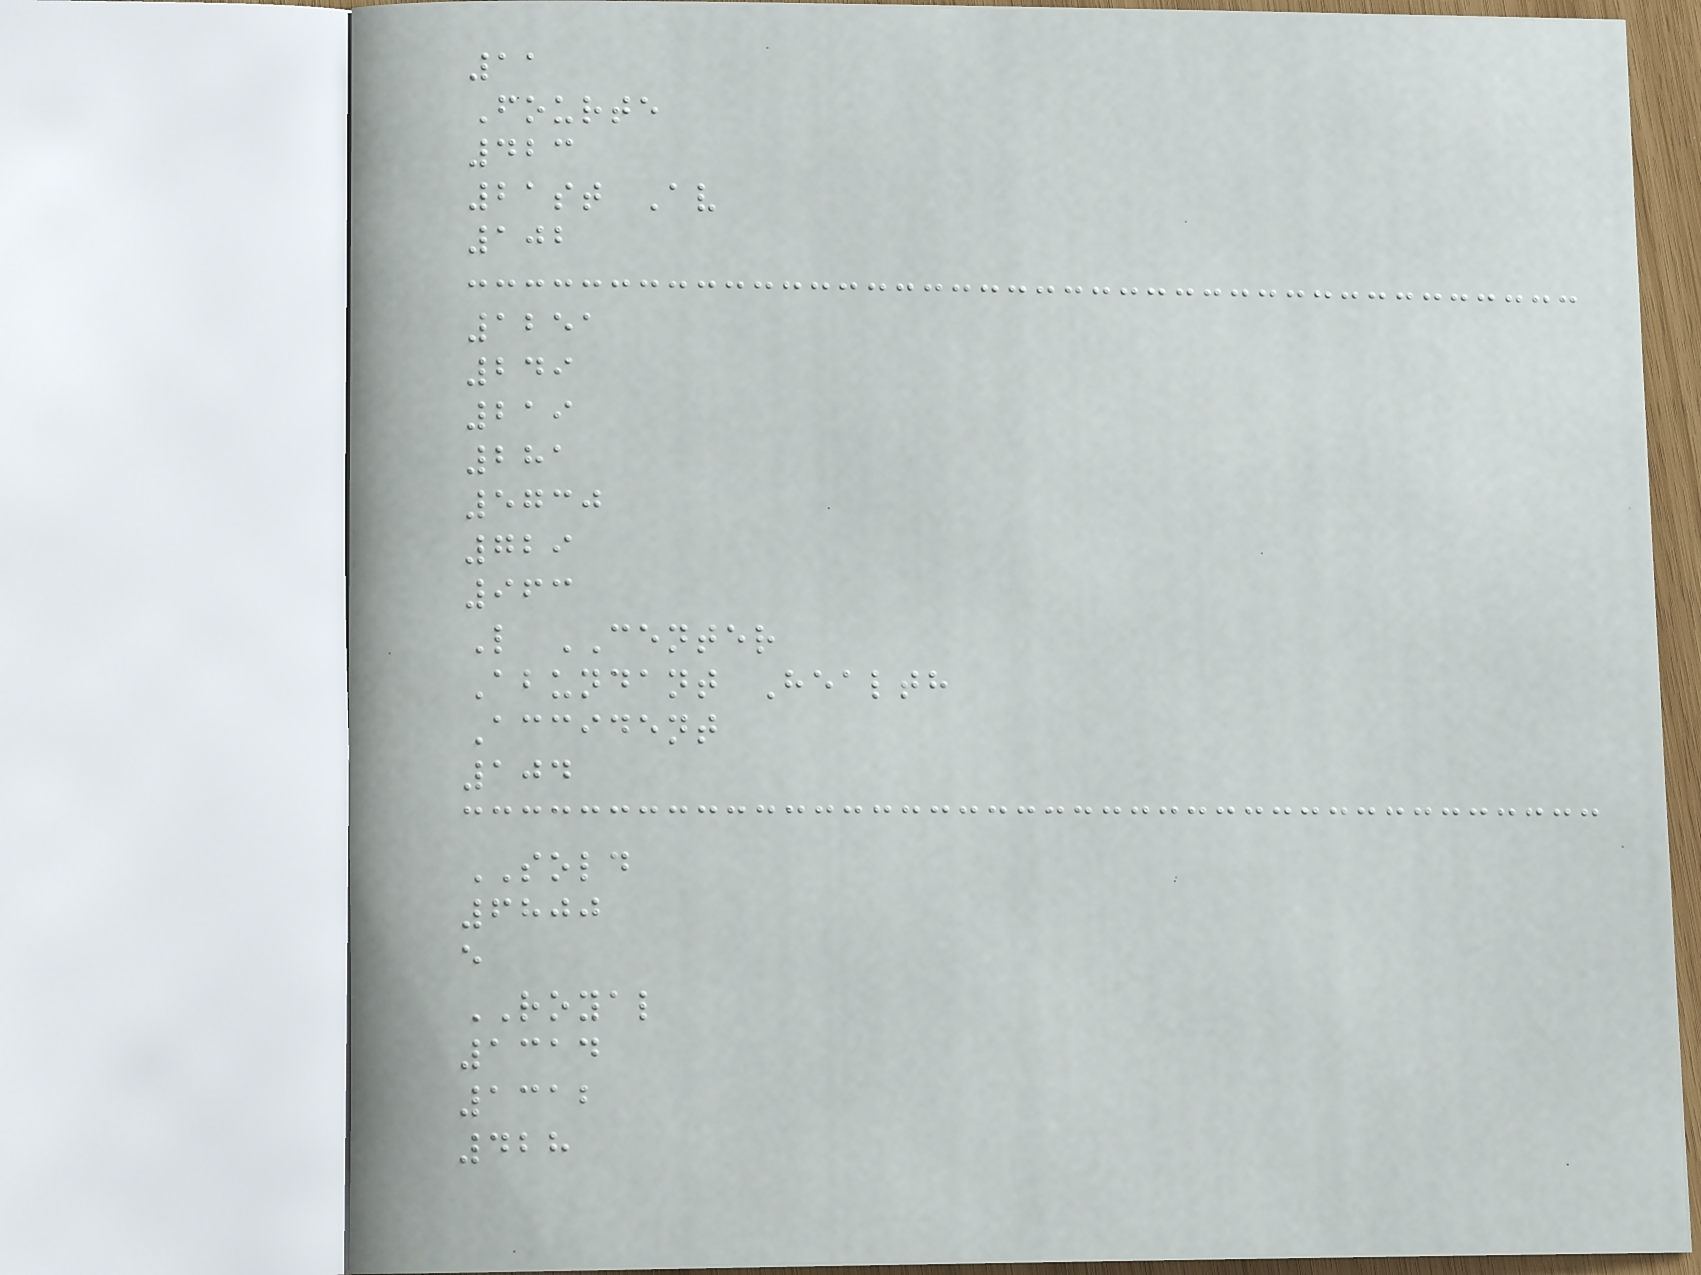11
Fourte
423
21st Av
102
1251
249
219
281
5730
729
963
L CENTER
Abundant Health
Accident
104
SOLD
6800
e
ROYAL
1314
1312
428
